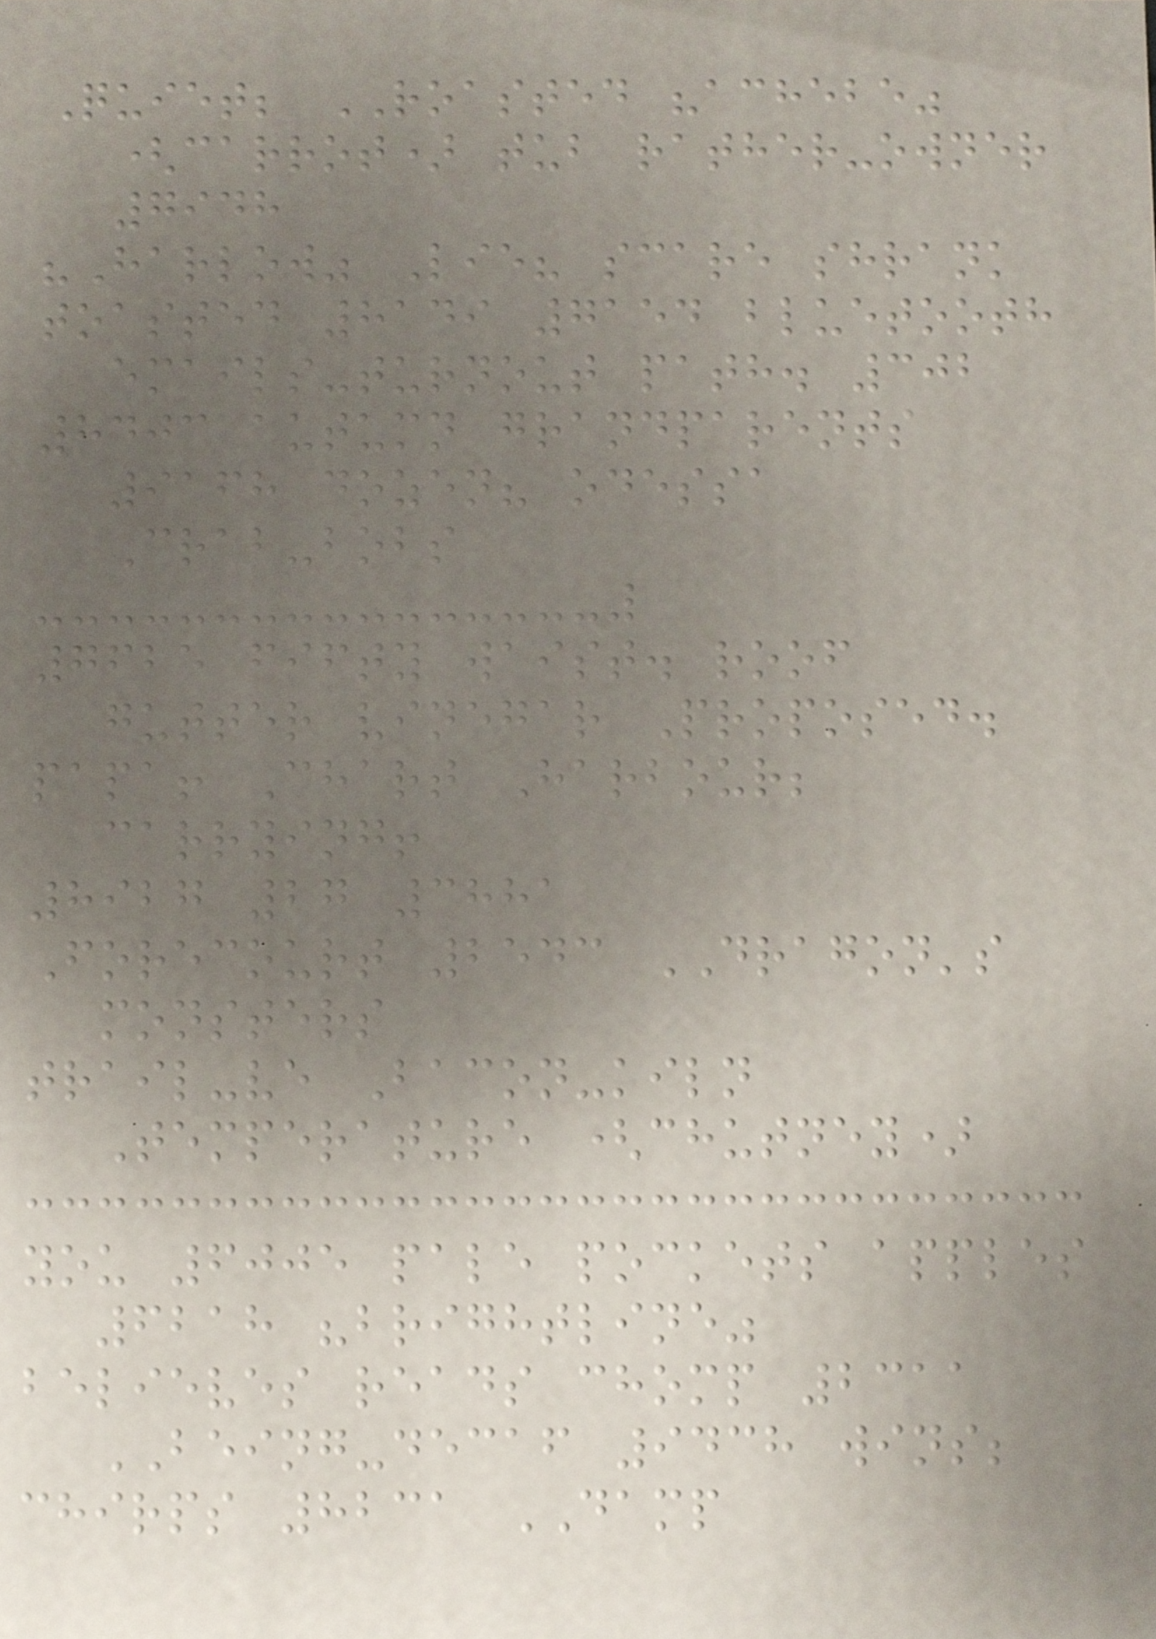Quiet; ROASTED "achebe"
(carrot) tub rather-owner
7948
"Harlow" Lie? scare shrank
toasted 8149 7154 bluetooth
emails-turnout path. 302
8403 autumn grandparents
9168 dozen? odessa
Crab-bobs
7625 fifty waist. roof
gutter vinegar Proposed.
papa! Chart Harbour;
carrying!
8927 27 3881
Forecourt 2543 DRAGON's
monsters
trail-ve Bacon-kiln
Temperature (chutney)
you 6005 pale pockets apples
6218 "brightline"
believes reads chomp 2311
BEING-decaf 9438 wins;
chirps 8231 DAMP
